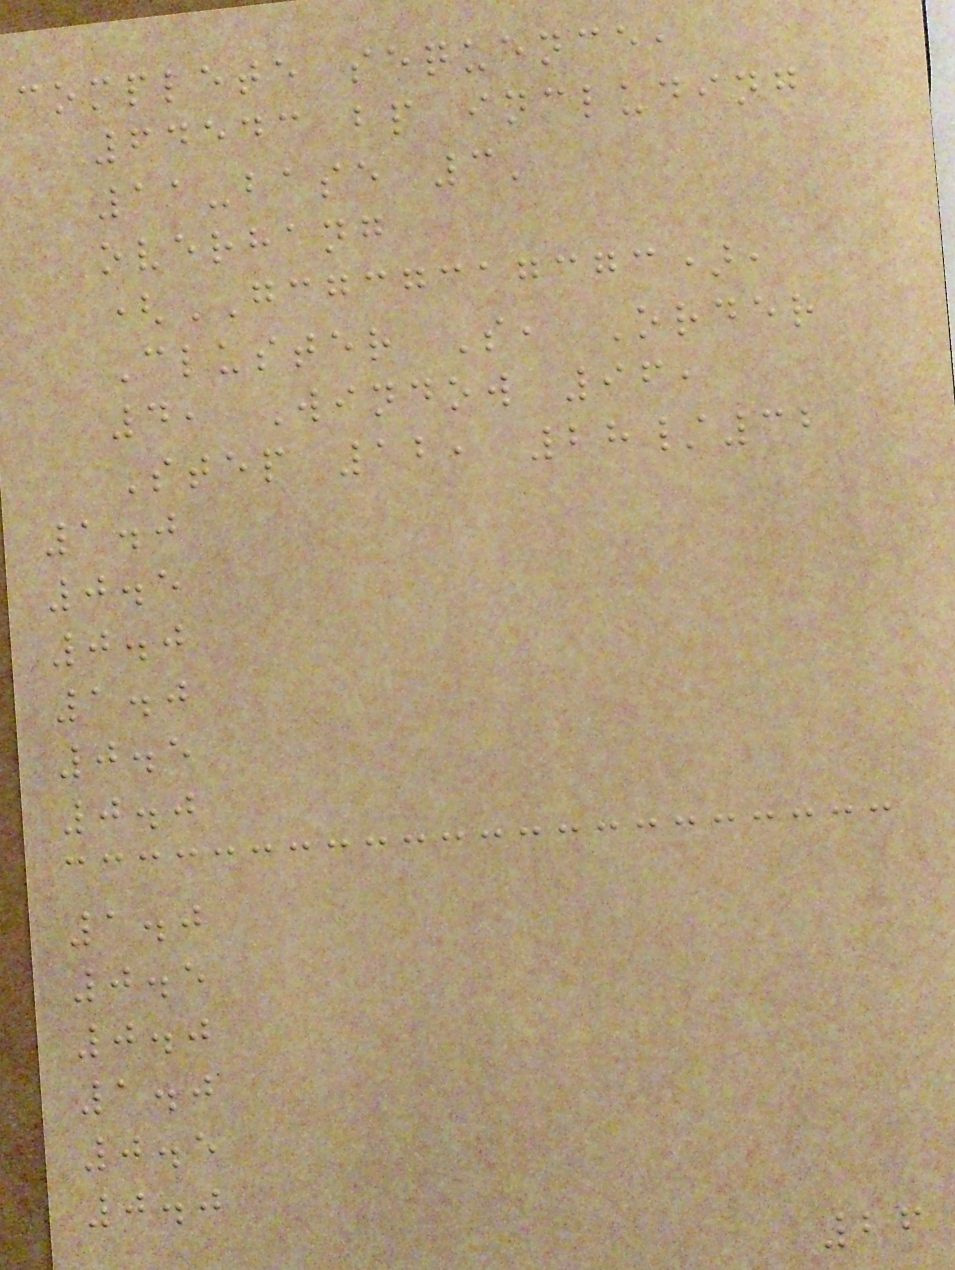complete sequence,
64543 bp including
11-base 3'
overhang
(GCGCGCAGCGC),
Cluster S, Order
4, Window 96,
Step 12, 28/32
1.0
0.5
0.0
1.0
0.5
0.0
1.0
0.5
0.0
1.0
0.5
0.0
26
